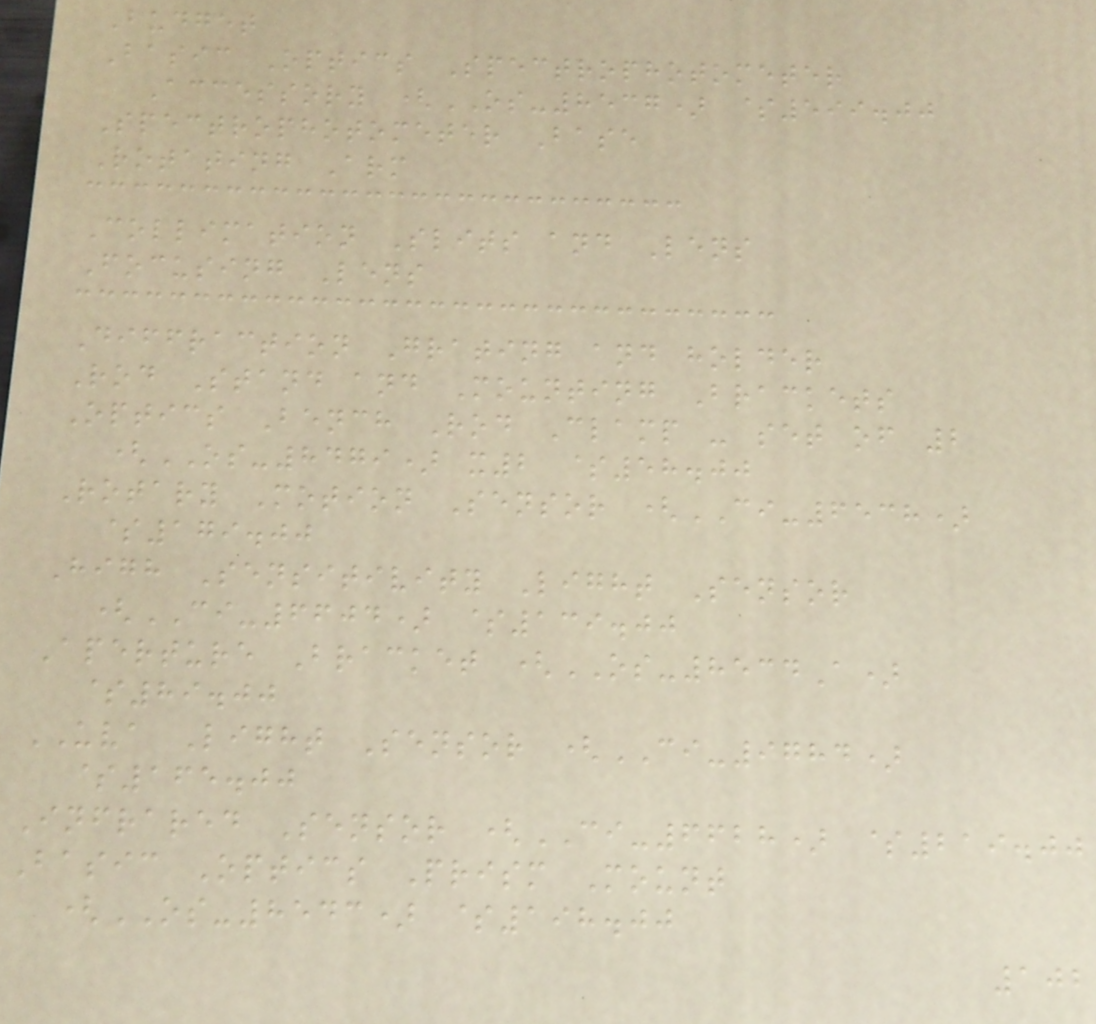Budget
Basic Optics Spectrophotometer
Accessory (OS-8537) $599.00
Spectrophotometer Base
Rotating Arm
Collimation Slits and Lens
Focusing Lens
Diffraction Grating and holder
Rod Stand and Mounting Brackets
Optics Bench Rod Clamp - set of 2
(OS-8479) x2 $58.00
Rotary Motion Sensor (CI-6538)
$179.00
High Sensitivity Light Sensor
(CI-6604) $139.00
Aperture Bracket (OS-8534A)
$89.00
UVA Light Sensor (CI-9784)
$165.00
Infrared Sensor (CI-6628) $219.00
Basic Optics Prism Mount
(OS-8543) $198.00
102
